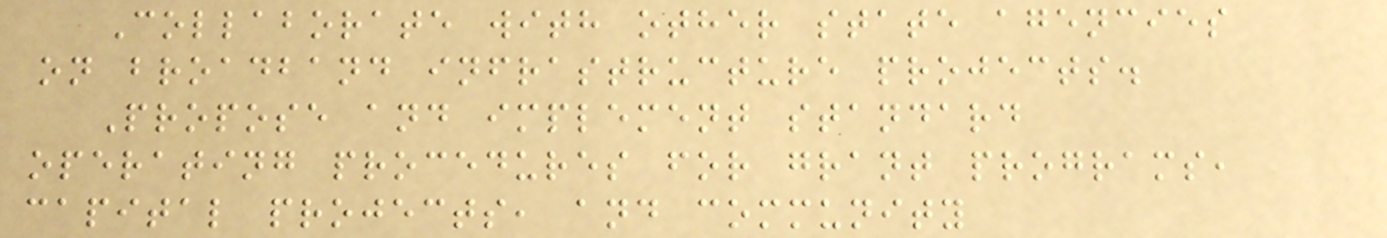Collaborate with other state agencies
on broadband infrastructure projects.
Propose and implement standard
operating procedures for grant programs,
capital projects, and community
